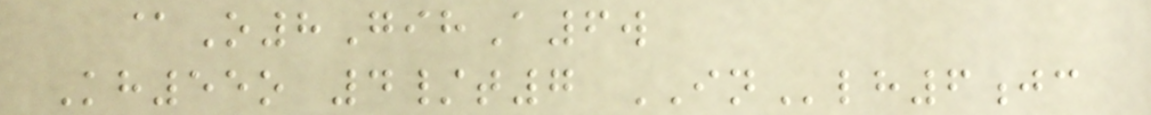@O8GihA6w
Kh55o 4/t7 INlh6jc
